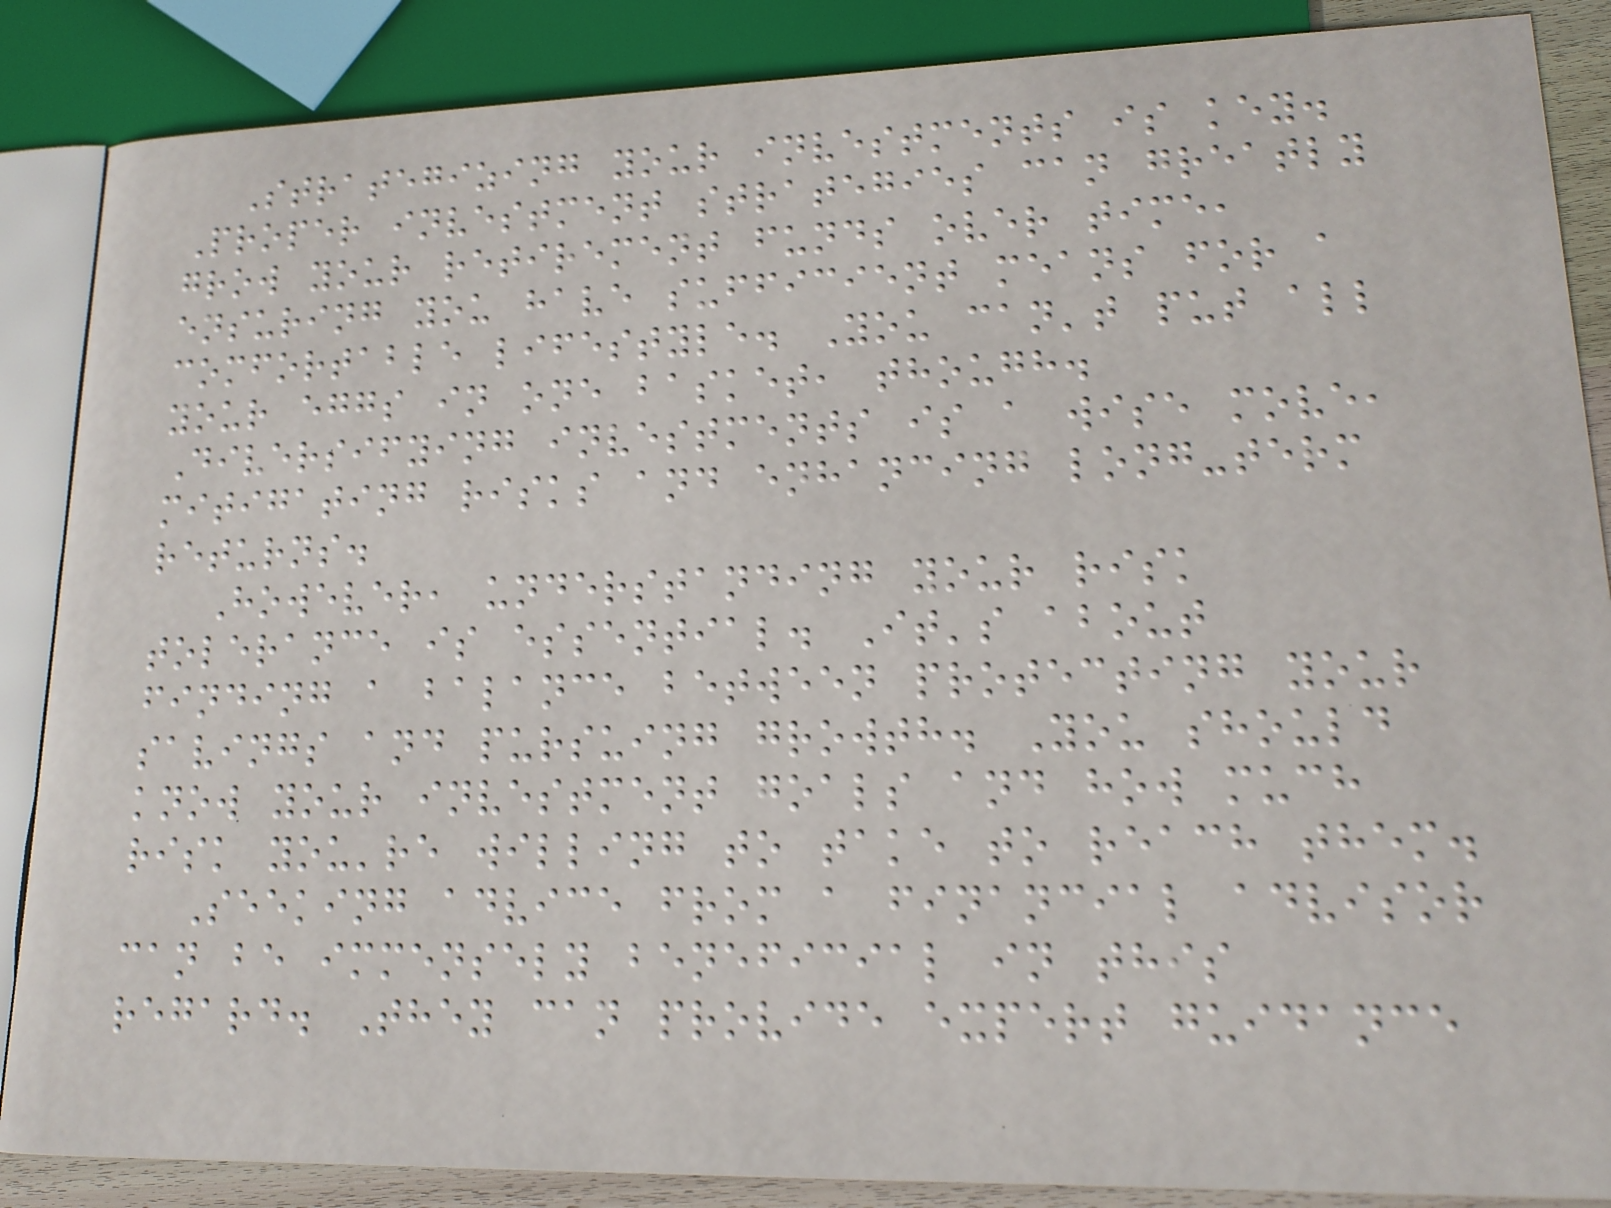Strategizing your investments is key.
Proper investment strategies can greatly
grow your retirement funds over time,
ensuring you have sufficient means for a
comfortable lifestyle. You can't put all
your eggs in one basket, though.
Diversifying investments is a wise move,
mitigating risks and enhancing long-term
returns.
However, understanding your risk
tolerance is essential. It's about
finding a balance between protecting your
savings and pursuing growth. You should
know your investment goals and how much
risk you're willing to take to reach them.
Seeking advice from a financial advisor
can be immensely beneficial in this
regard. They can provide expert guidance
